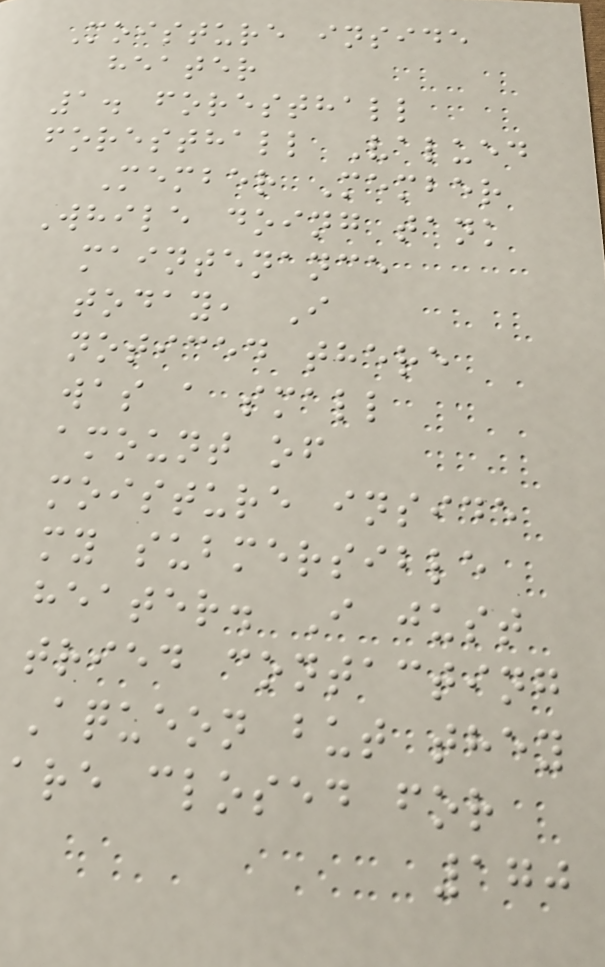Moisture inside
heater
1. foresthall
foresthall Valued
Member Member
While doing tank
maintenance
today, I
noticed there
was a small
amount of
moisture inside
my submersible
heater. I just
tried contacting
Aqueon but they
are closed for
170
